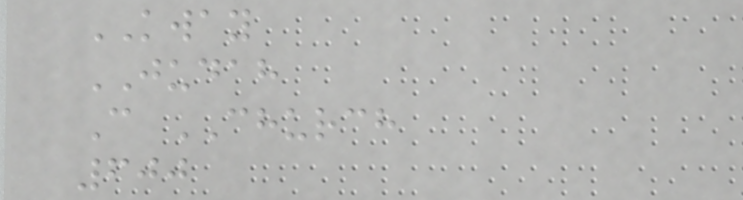KWAY
JUDAH
C CHURCH
600
